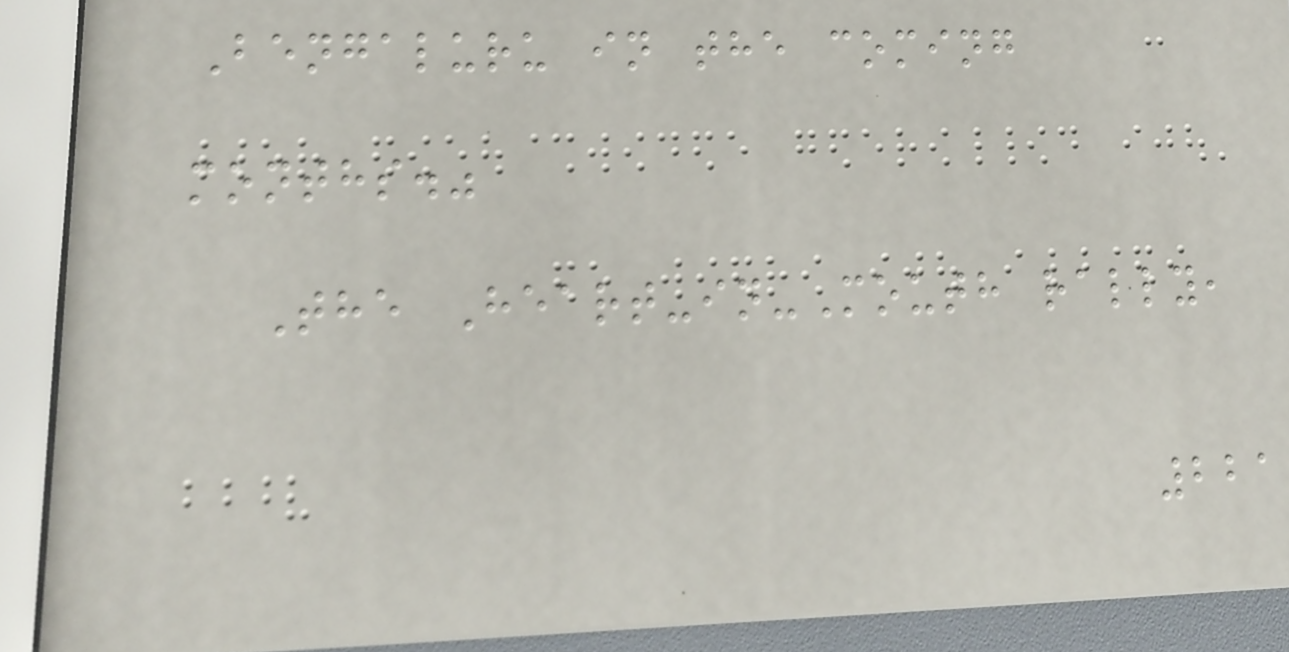Bengaluru in the coming
months."
The Heart-in-Mouth rally,
221
